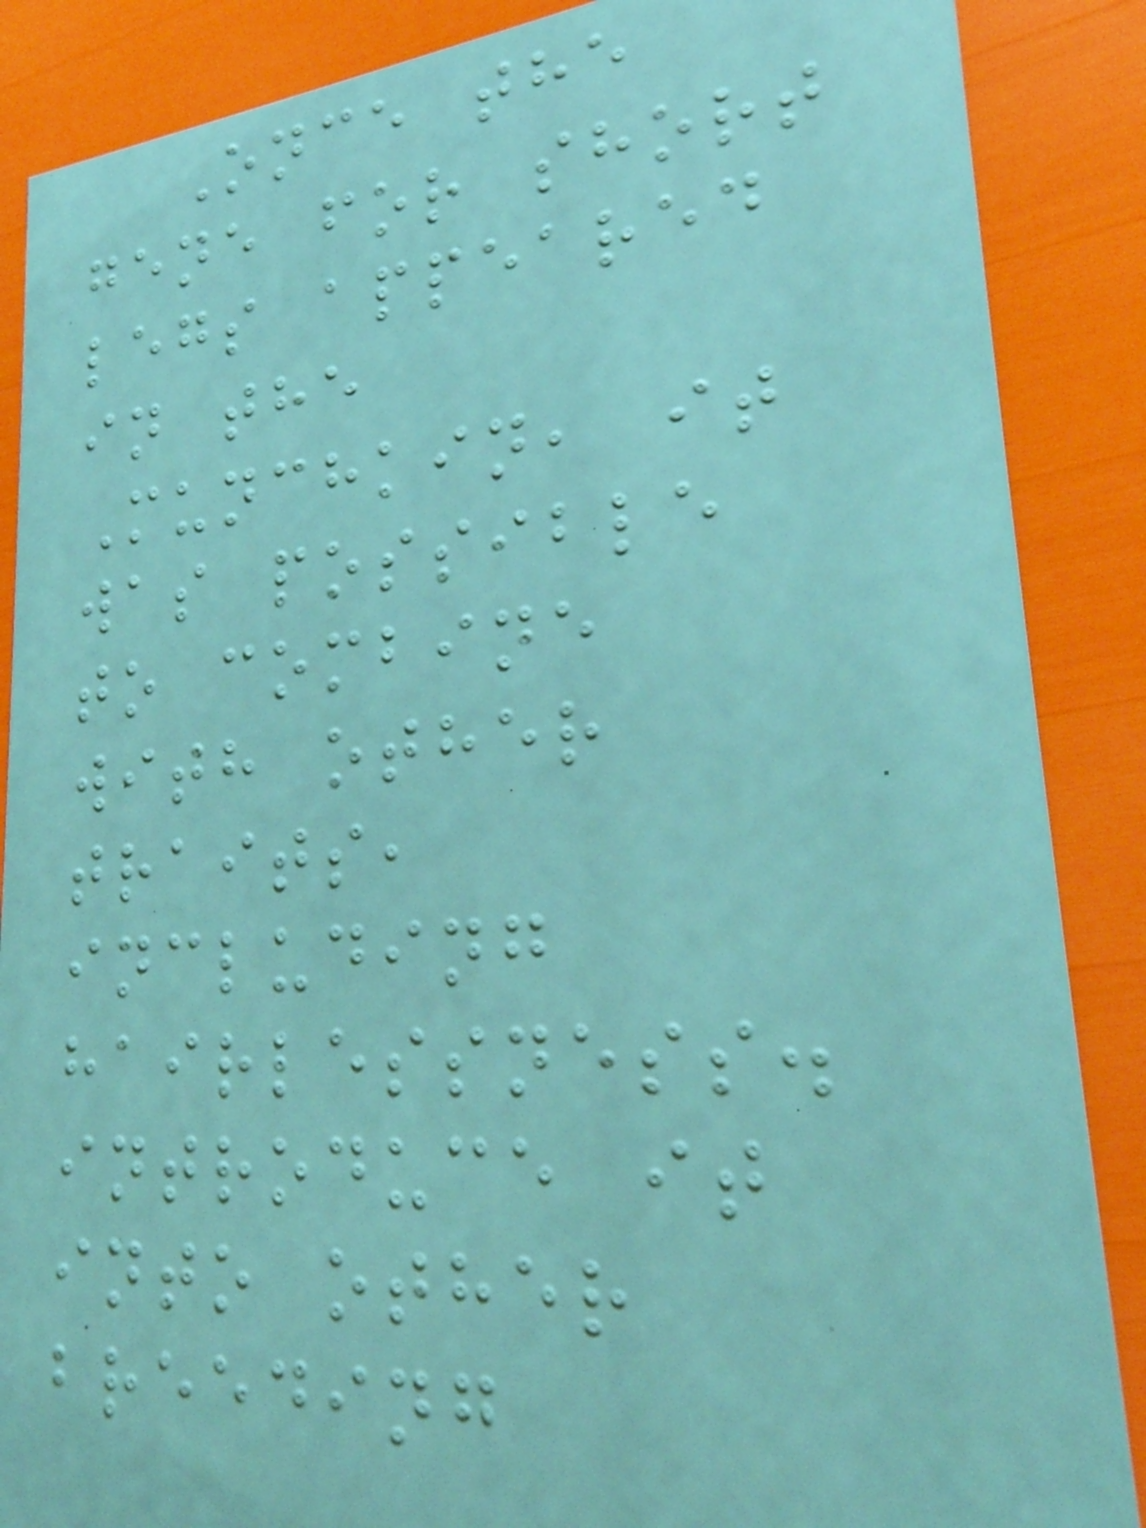Once the
gene for short
legs appeared
in the
Munchkin, it
was possible
to combine
with other
traits,
including
hairlessness.
introduce it
into other
breeding
